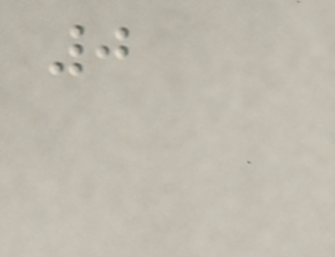0
